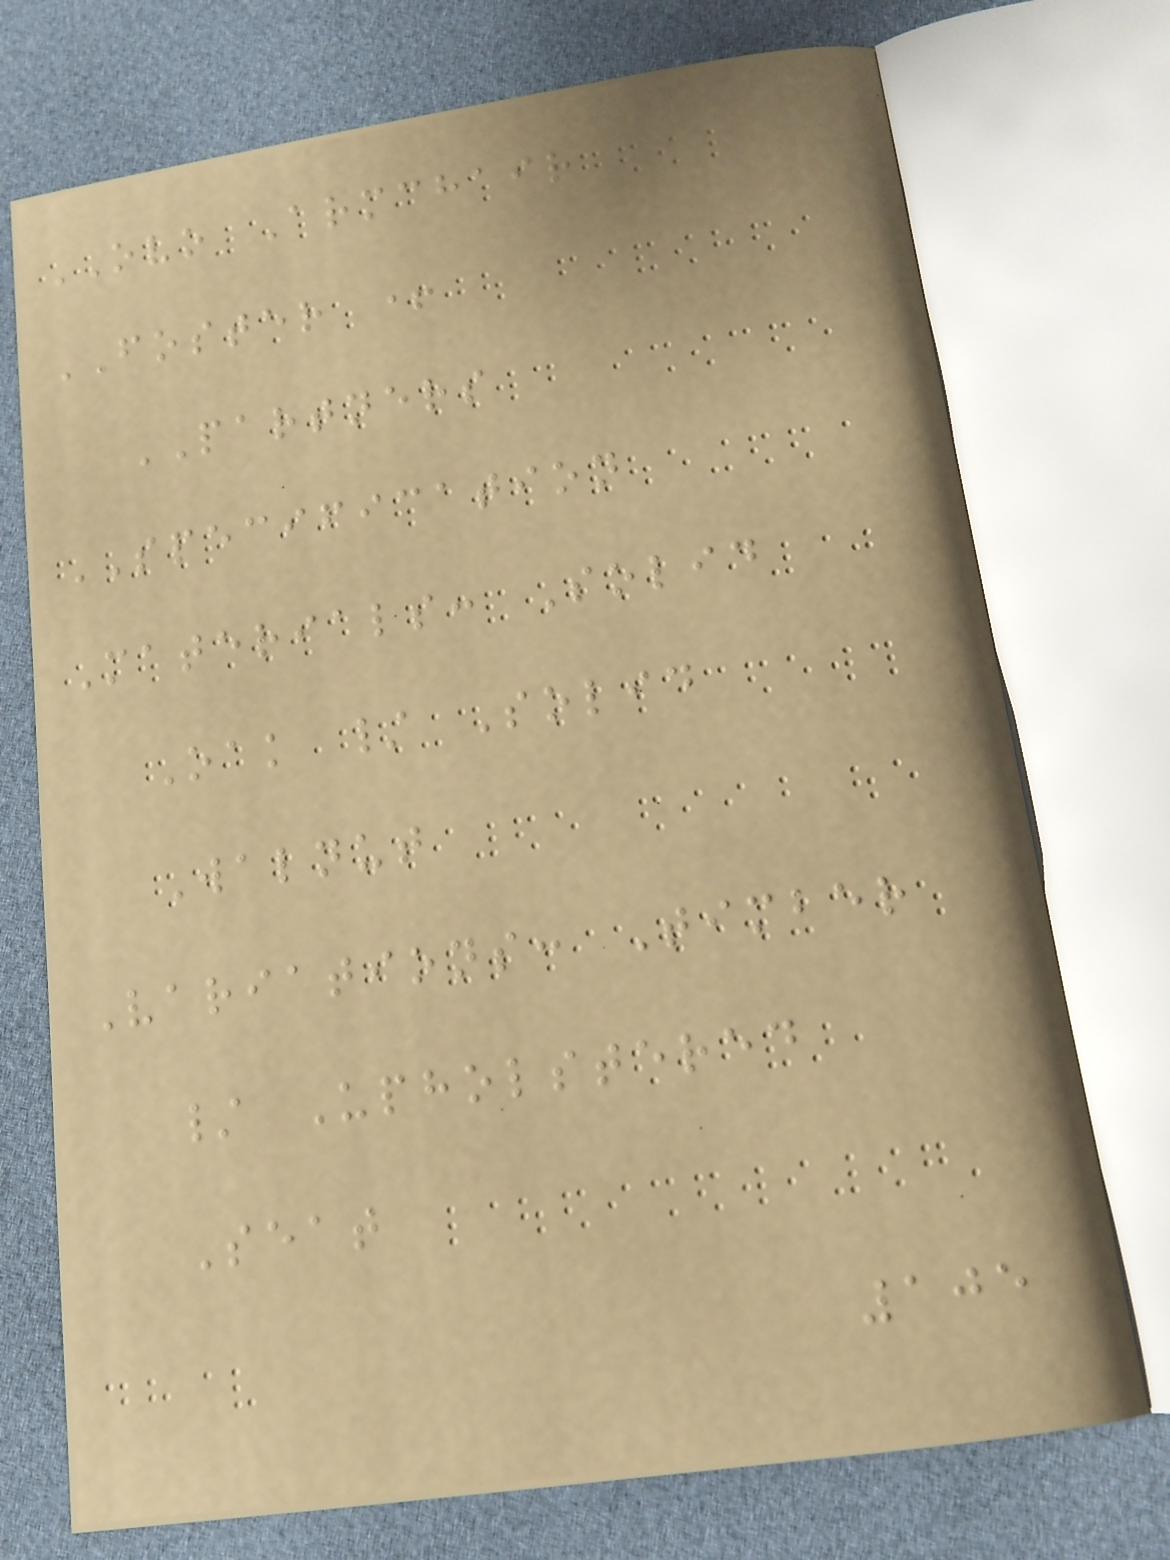OVO Armchair
FOSTER +
PARTNERS
SPECIFICATION
Materials: Solid
Oak / Solid
Walnut
Variations: Timber
/ Upholstered
Seat
105
